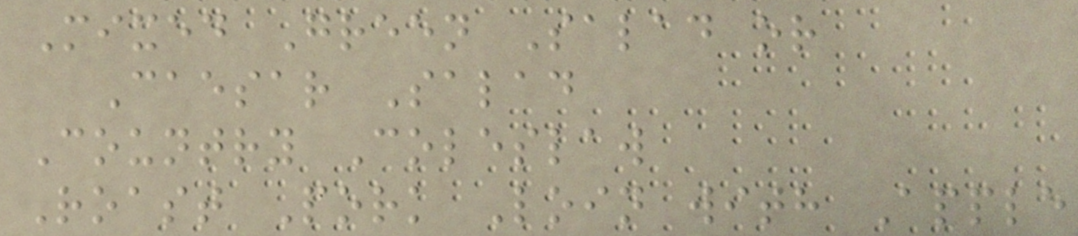Mixed Green Salad or
Caesar Salad
Country Coleslaw
Roast Pork Loin with Apple
